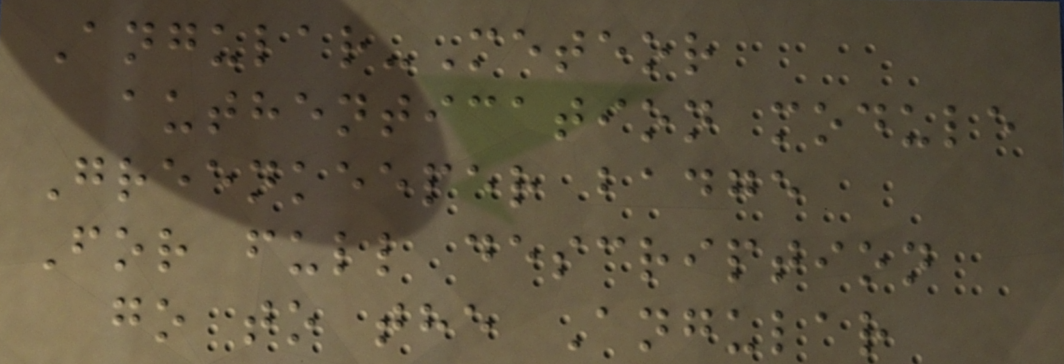Angular-Meteor
authentication module
Greenkeeper badge
For full description
go to the Angular
